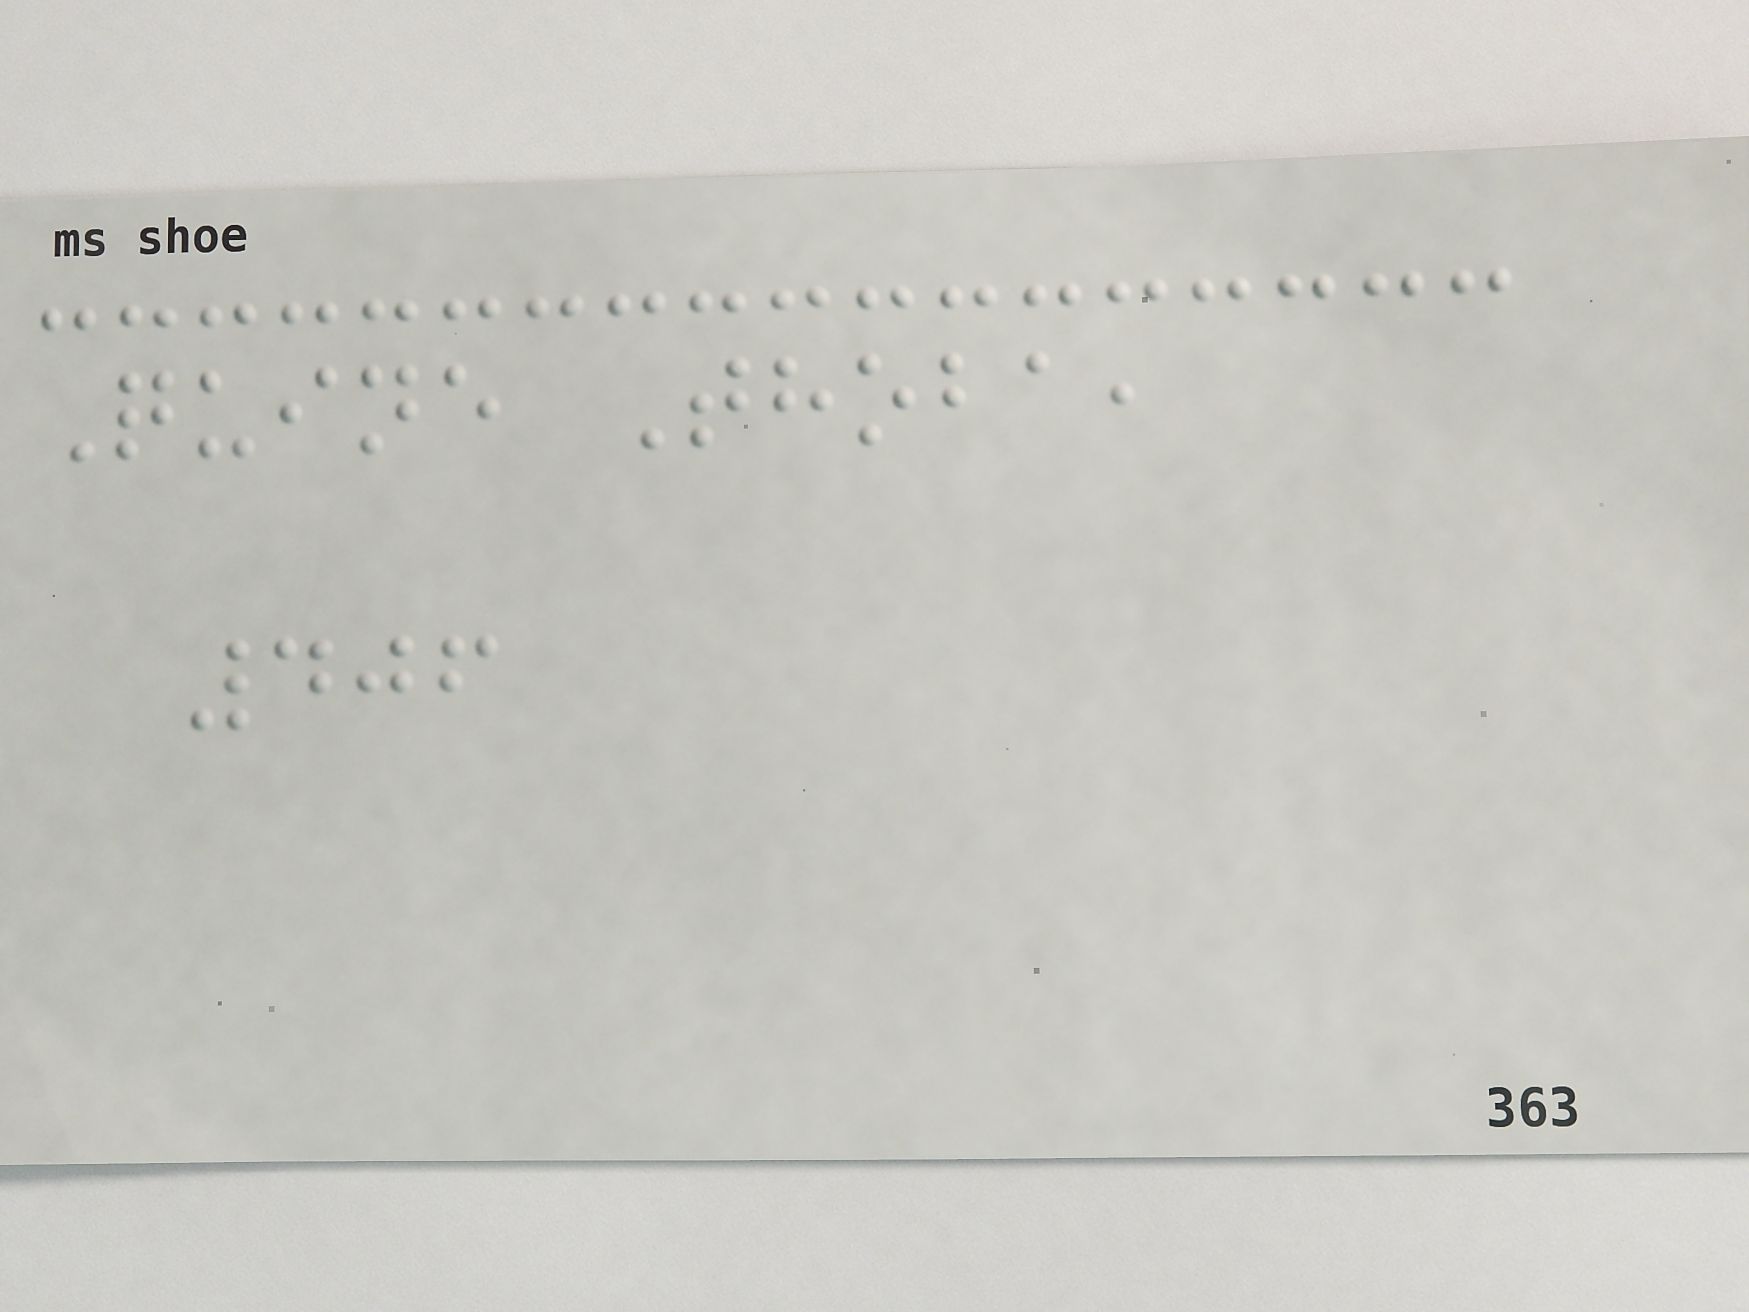Quine Thoba,
406
